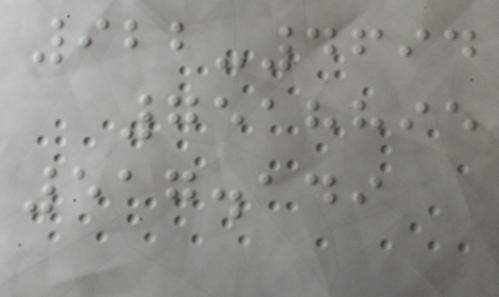922-4694
7518895
517.149
